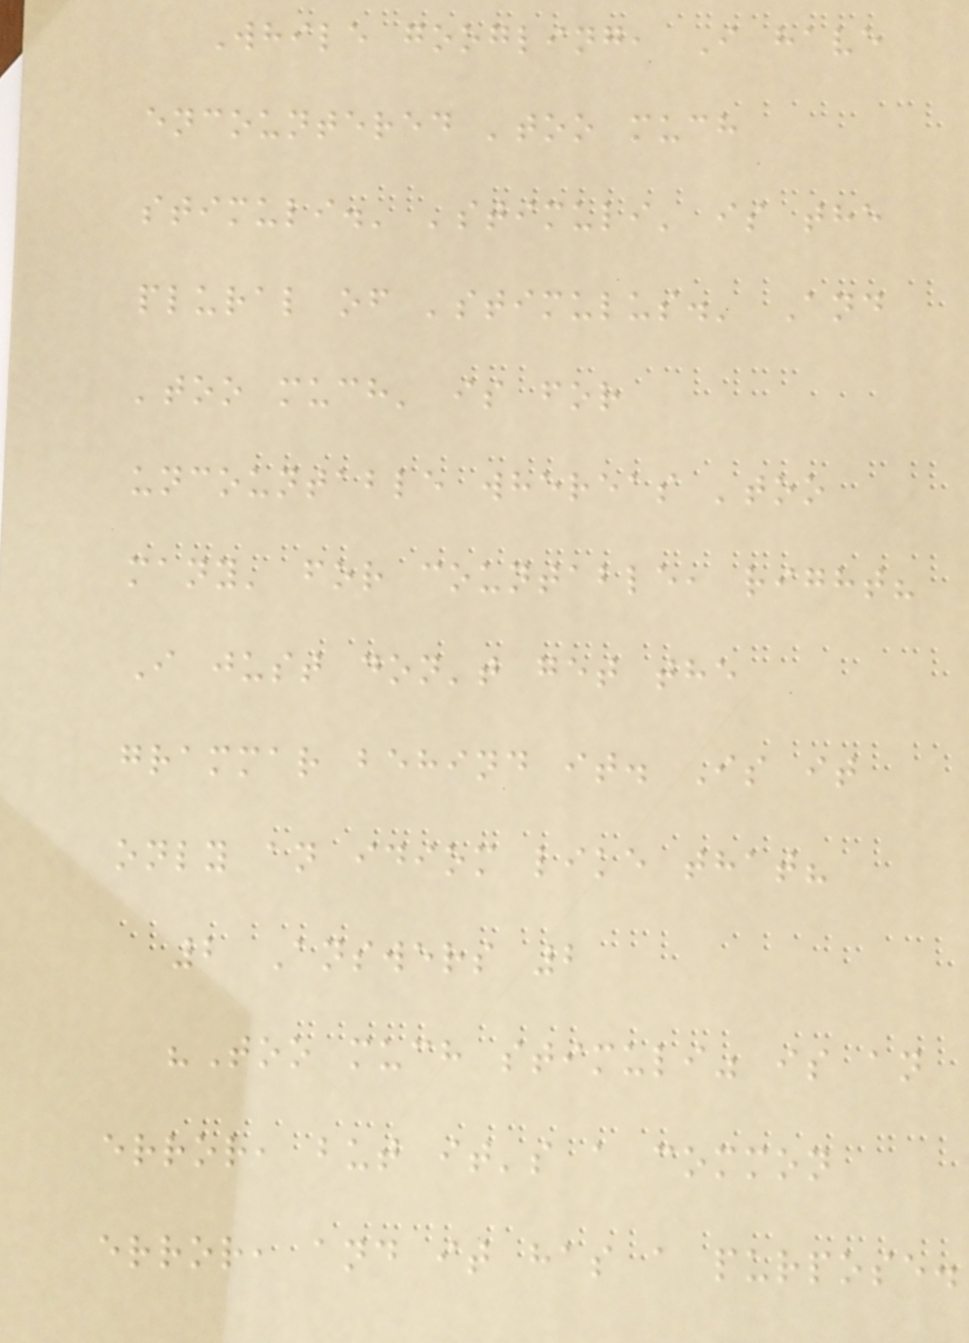While googling, I have
encountered 'too much
stimuli.' 'stimuli' is the
plural of 'stimulus.' And
'too much' is for
uncountable whereas 'too
many' for countable, right?
I just don't get the
grammar behind it. Is it
only an idiom like that?
2 Answers 2
"Too much stimuli" is an
error, but it's a common
error, and it has a purpose.
